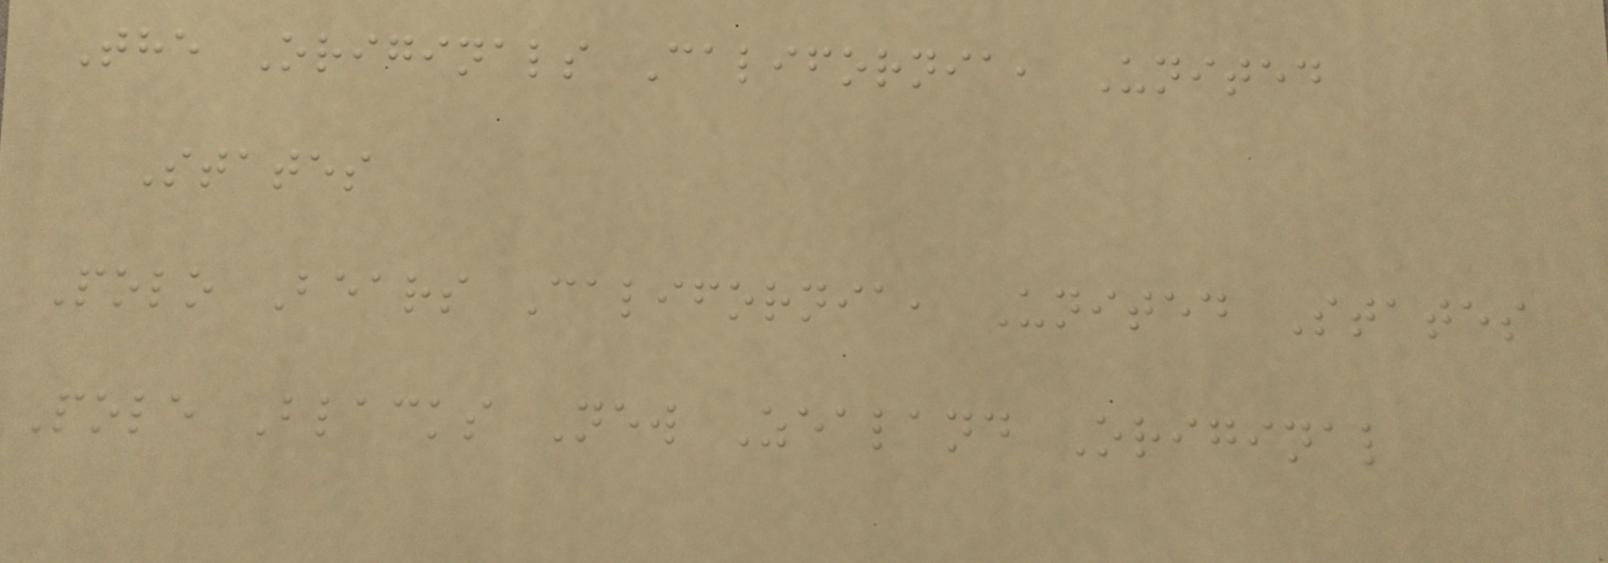The Originals California, United
States
Polo Bears California, United States
Pole Blacks New Zealand Original
